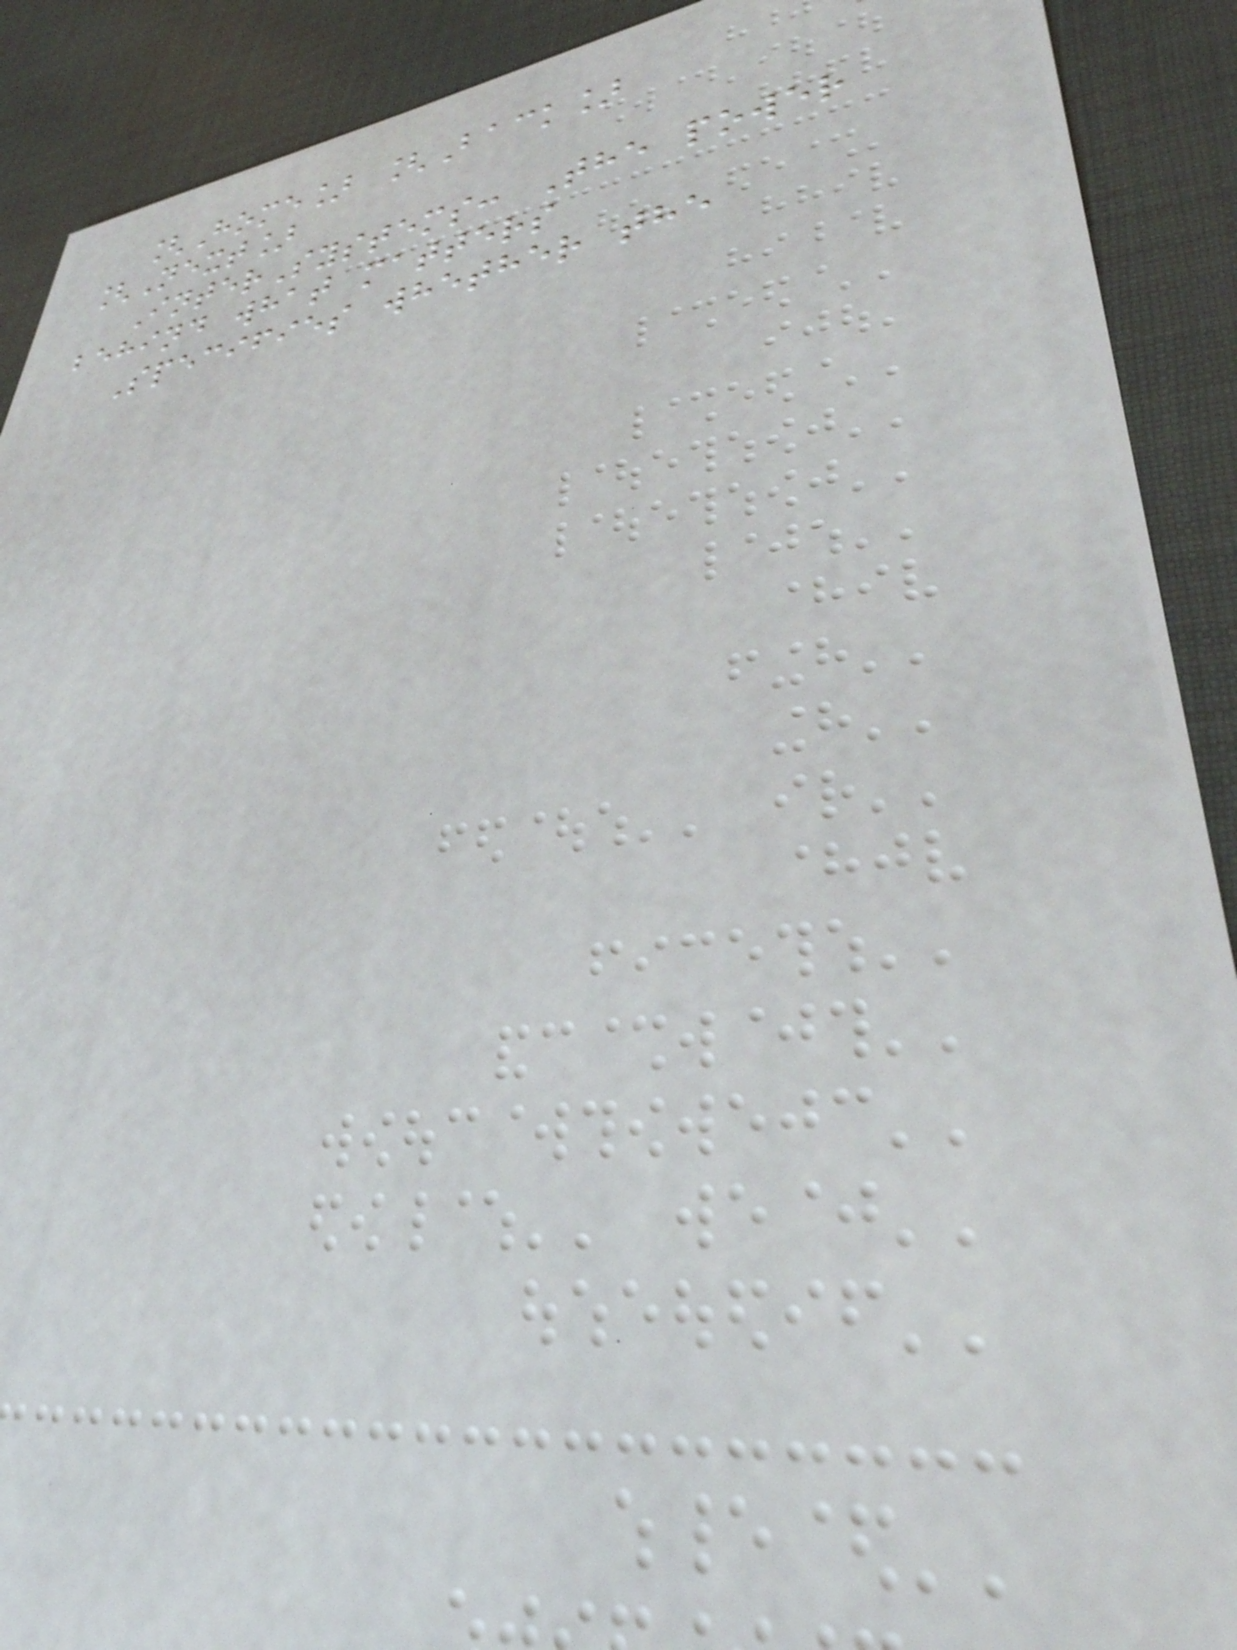[Home] [Back]
[Next]
InterSystems: The power
behind what matters
Specifies whether the
